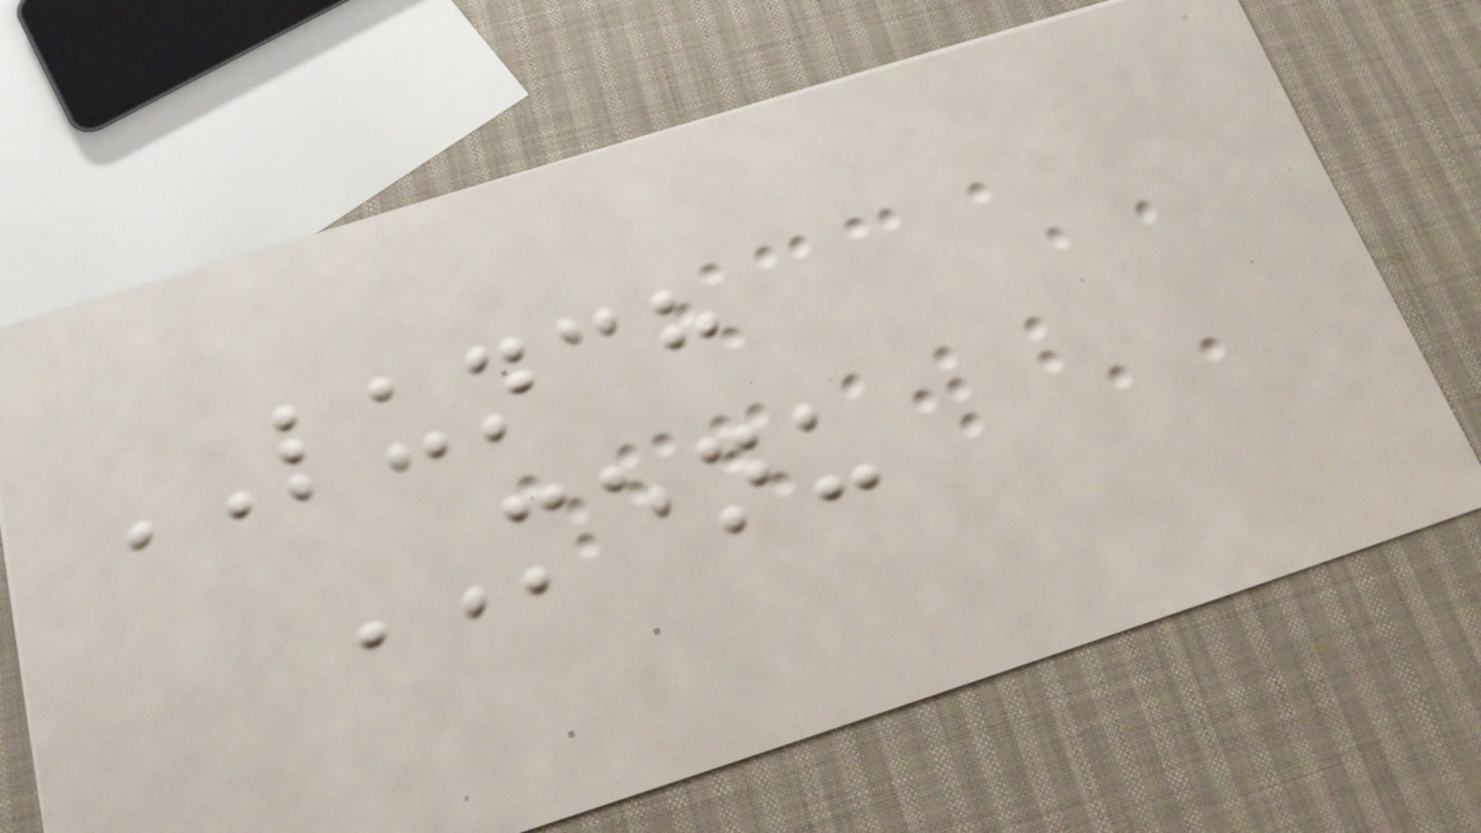LUNCH
MENU
